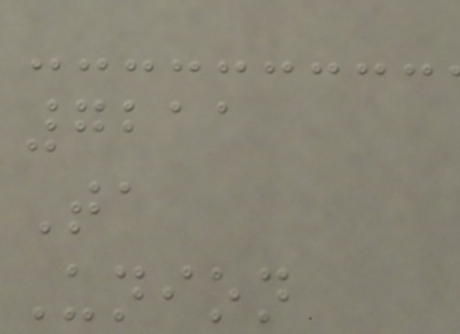7211
Ta
Union
